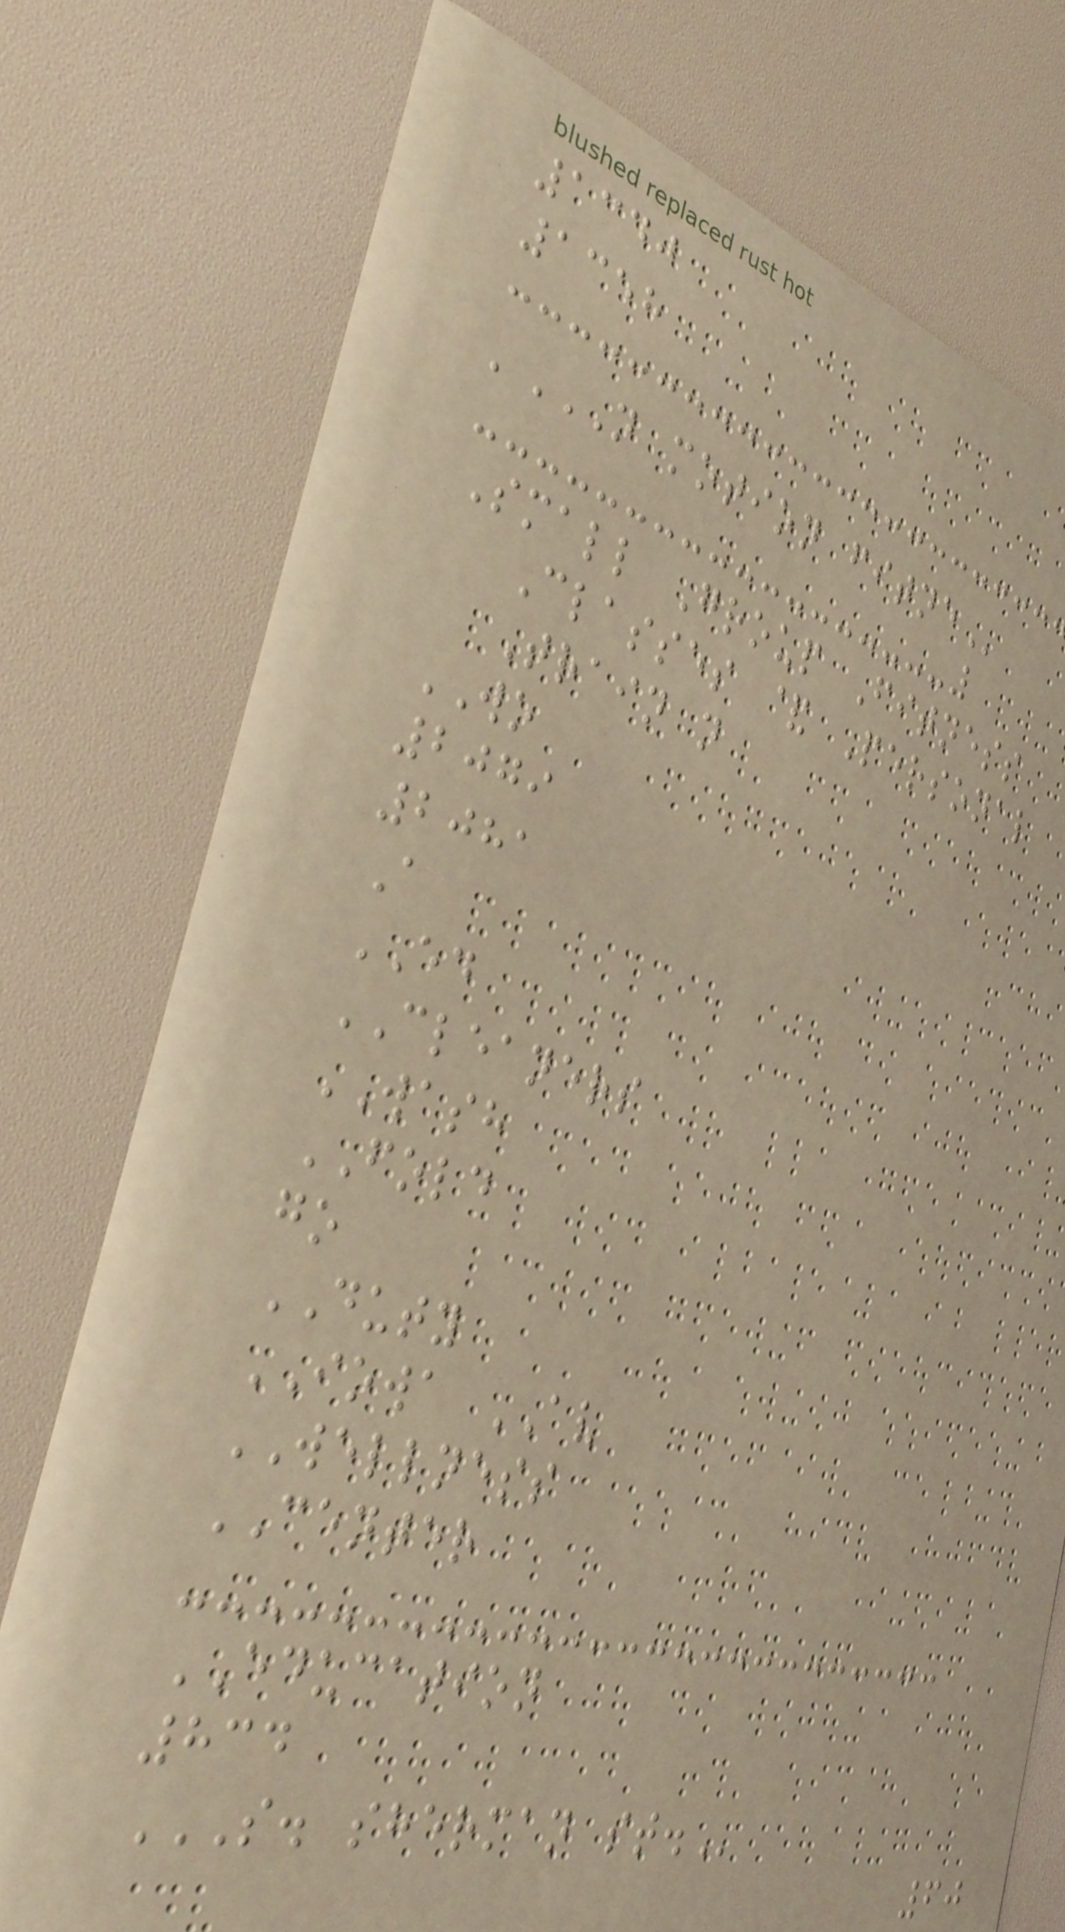1340
1358
'N MOTION FITNE
Small Group Fitness
Classes & Personal
Train n
WO
2079
2081
A
ED
CLEANERS
WASH
FOLD
go
DUTY
IOWA AV
WELLNESS
CENTER
EDUCATION
834
S. SHERMAN ST.
60
